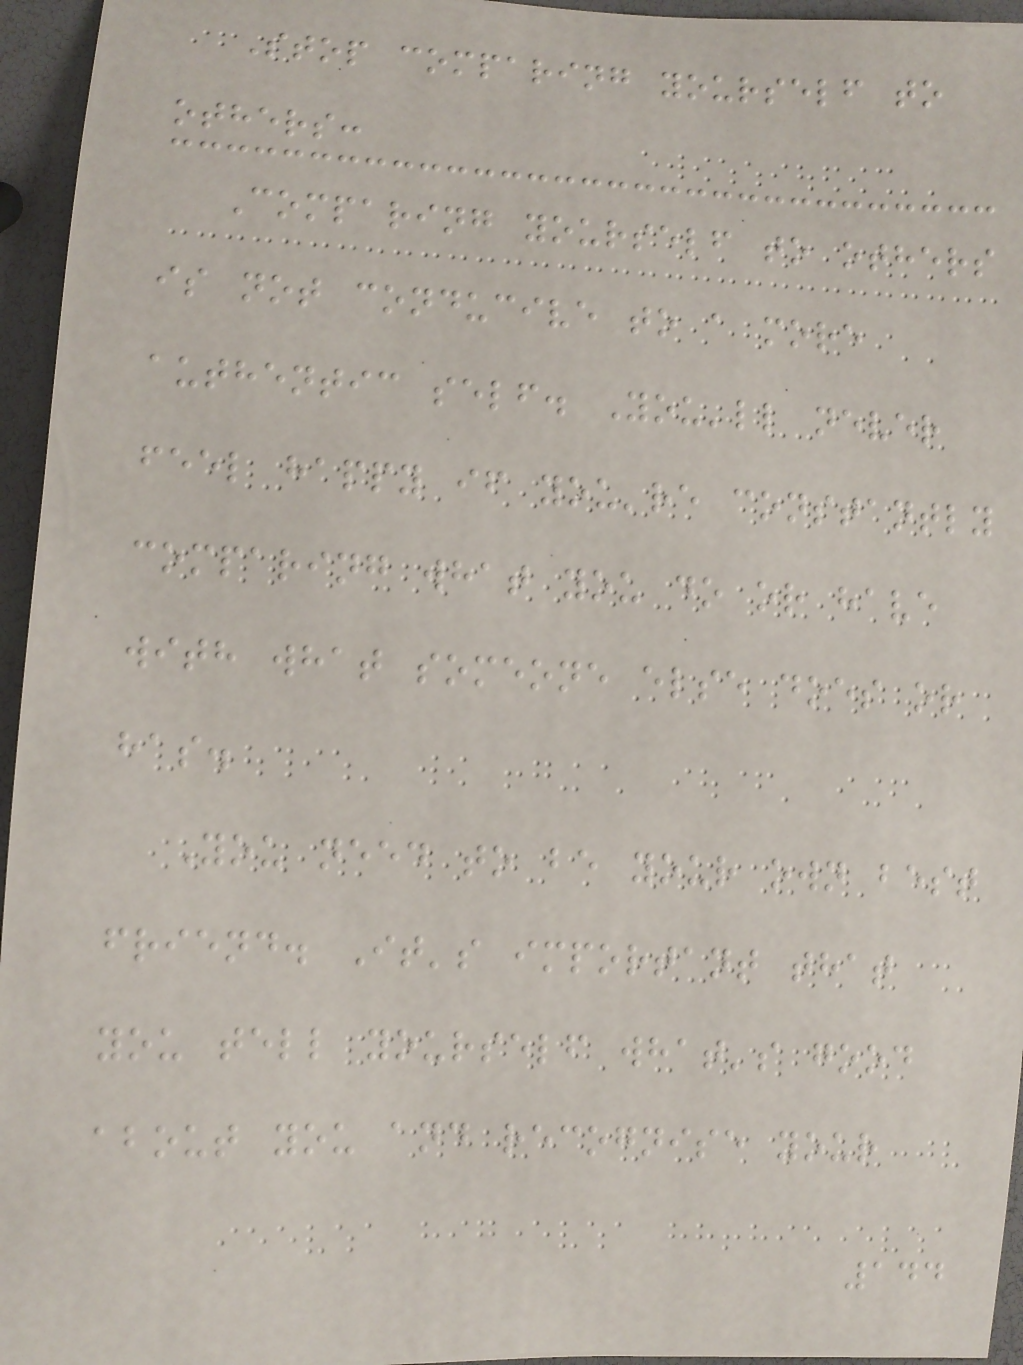Stop comparing yourself to
others:
Comparing yourself to others
is not conducive to a more
authentic self. You'll never
feel happy if you're constantly
comparing what you do or have
with what someone else does or
has.
You need to be your own best
friend. It's important that
you tell yourself what's good
about you and recognise your
144
